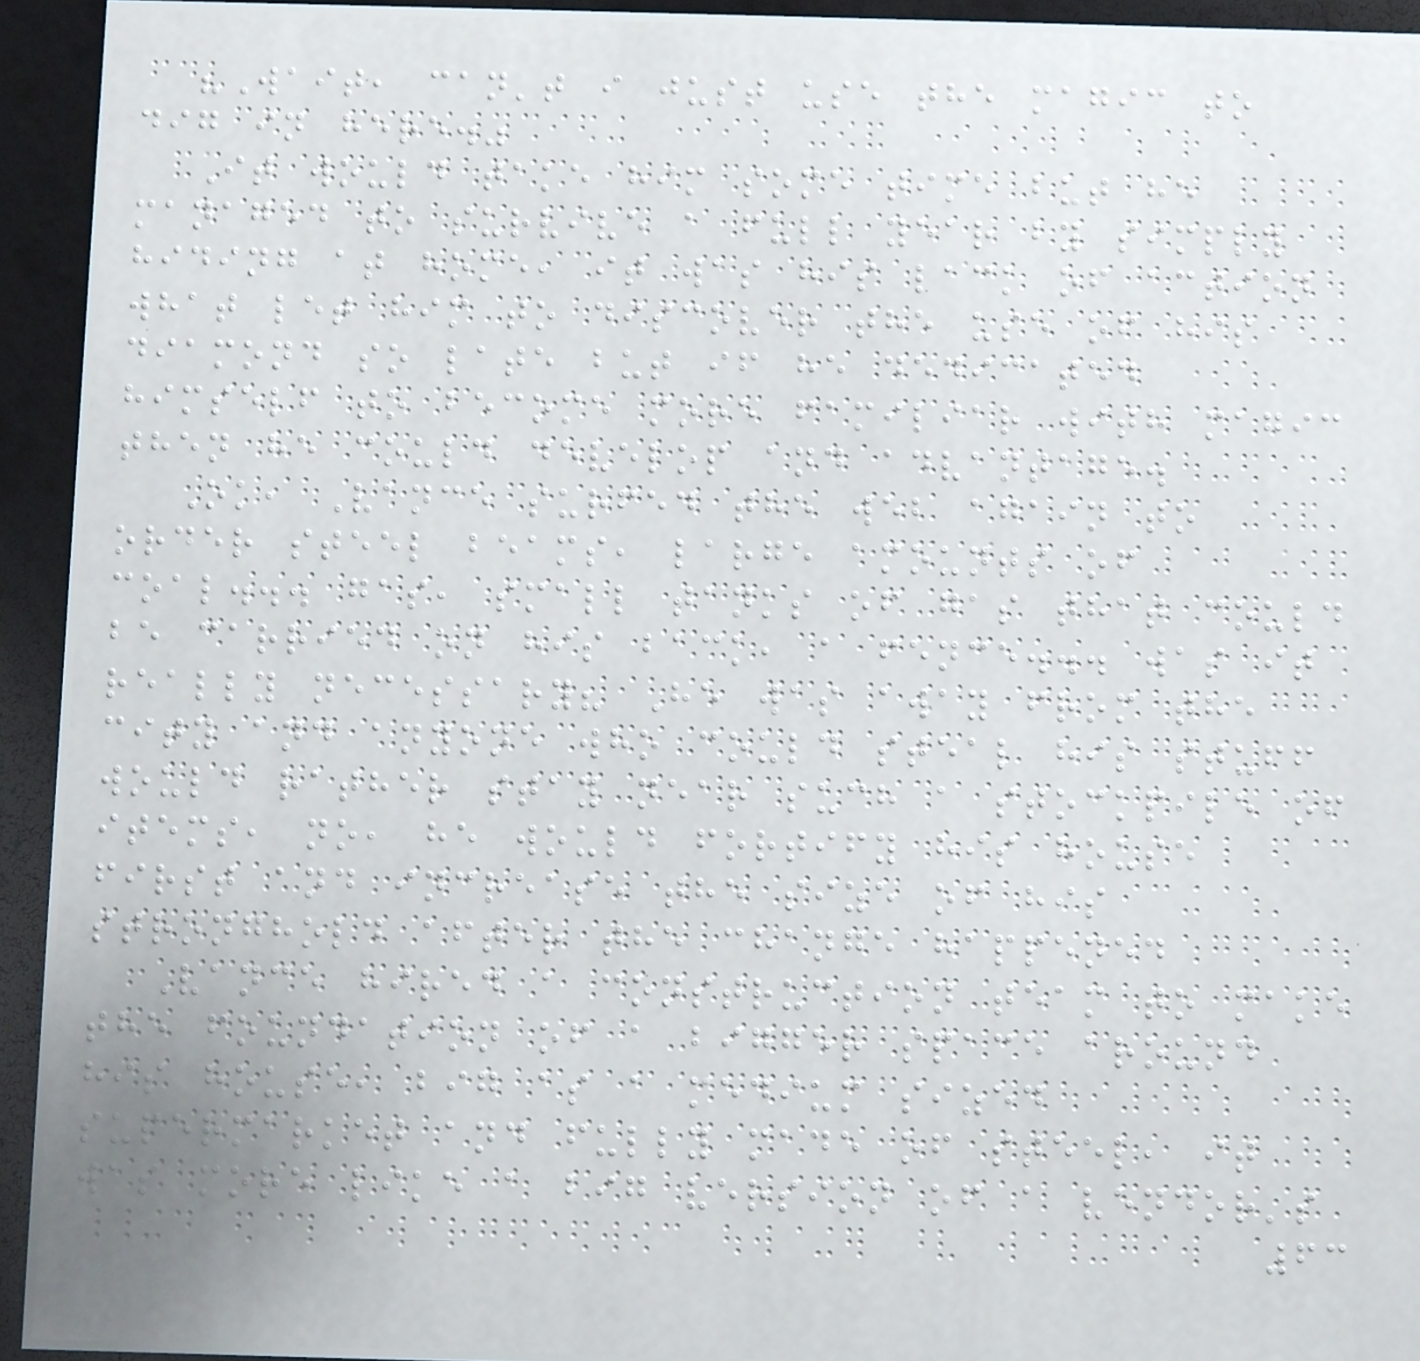"Wait, can't i just use the magic to
dig in here."
It would take him some time but he
managed to survive a full year by simply
hiding at home, it was his lack of action
what let him to discover the use of his
diamond so late but if he dedicated
himself to become more familiar with magic
then he could develop and advantage.
Ok, Vance surfed the web again to
order steel beams, large amounts of
coal... gas, small tanks of gas that could
be carried on his back, a fence... was it
really necessary? He was away from the
city and anyone who could steal his stuff
would rather stay near such a stockpile of
items, no, he would fortify his house
first and increase the size of his
stronghold after the change happened
Vance hired a construction team to make
the foundation of a bigger space around
his house, big as a medium sized
supermarket and fully made of steel, it
was more like a big version of a vendor's
63
